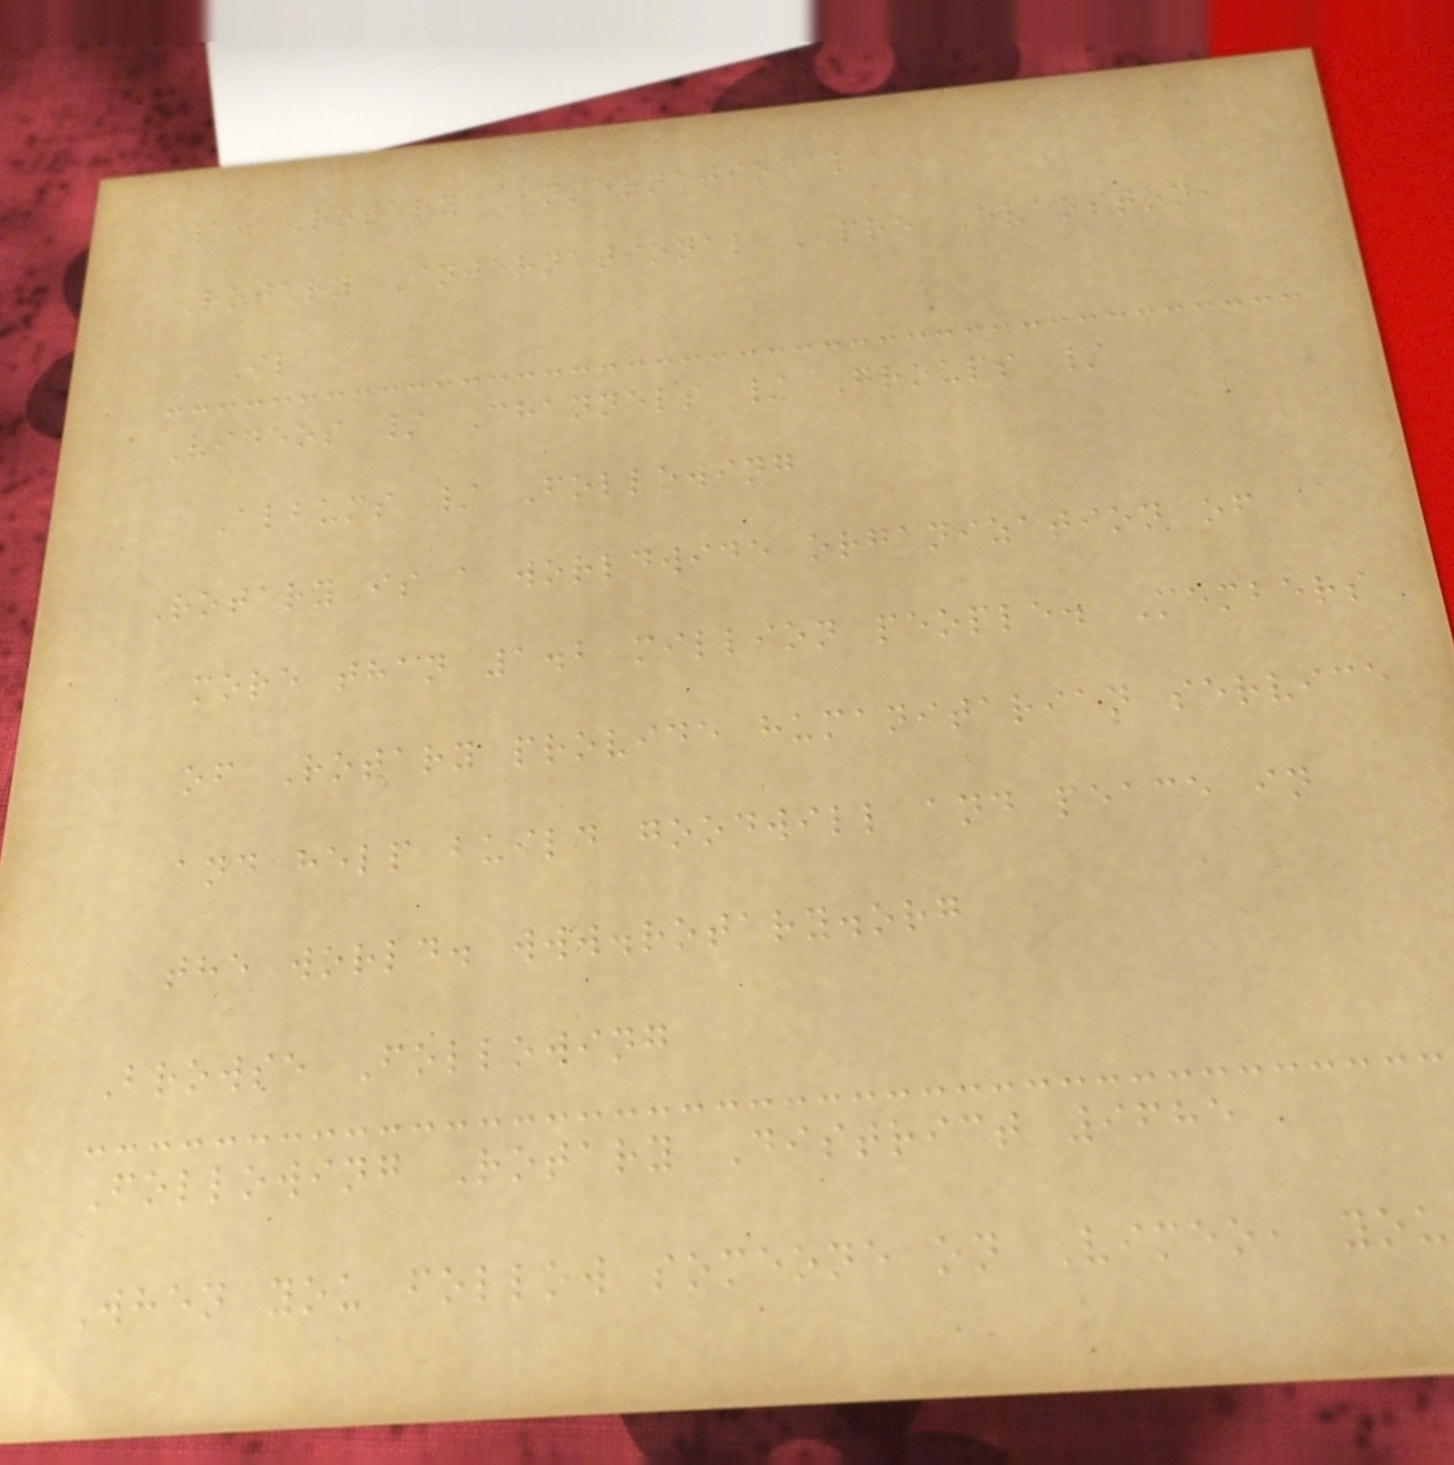1. Rotary International
Rotary International PRO Evanston,
Il
Videos / Channels / Groups /
Albums / Following
Rotary is a worldwide organization of
more than 1.2 million people. Members
of Rotary provide humanitarian service
and help build goodwill and peace in
the world. www.rotary.org
Browse Following
Following Rotary District 9685
When you follow someone on Vimeo, you
